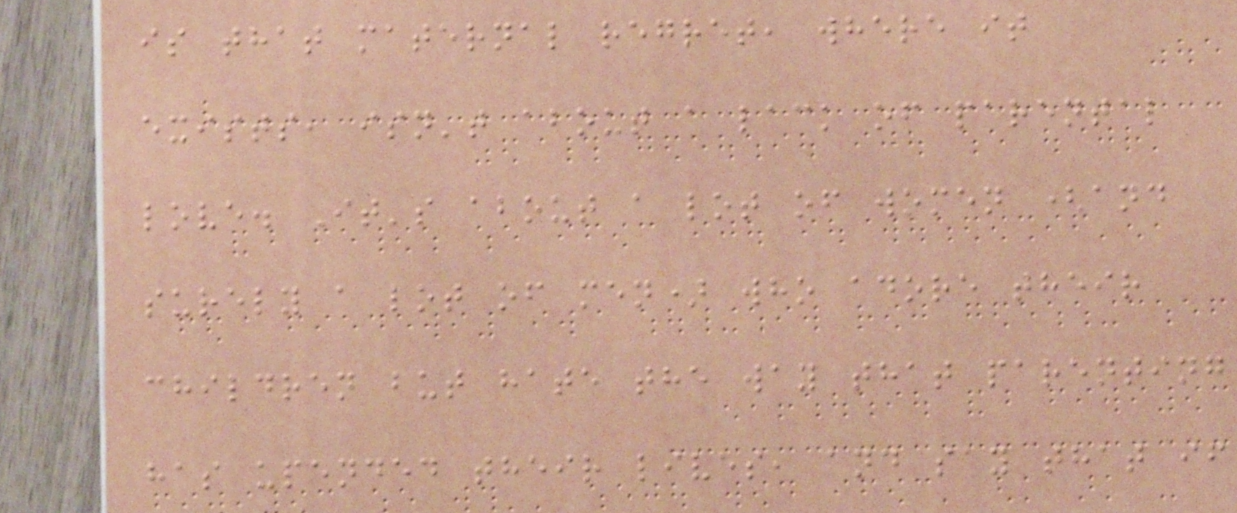is that maternal regret, where it
exists, isn't about a lack of parental
love. It's about a lot of women (and
surely a lot of men) who adore their
children but hate the way that parenting
has upended their lives, and say that if
